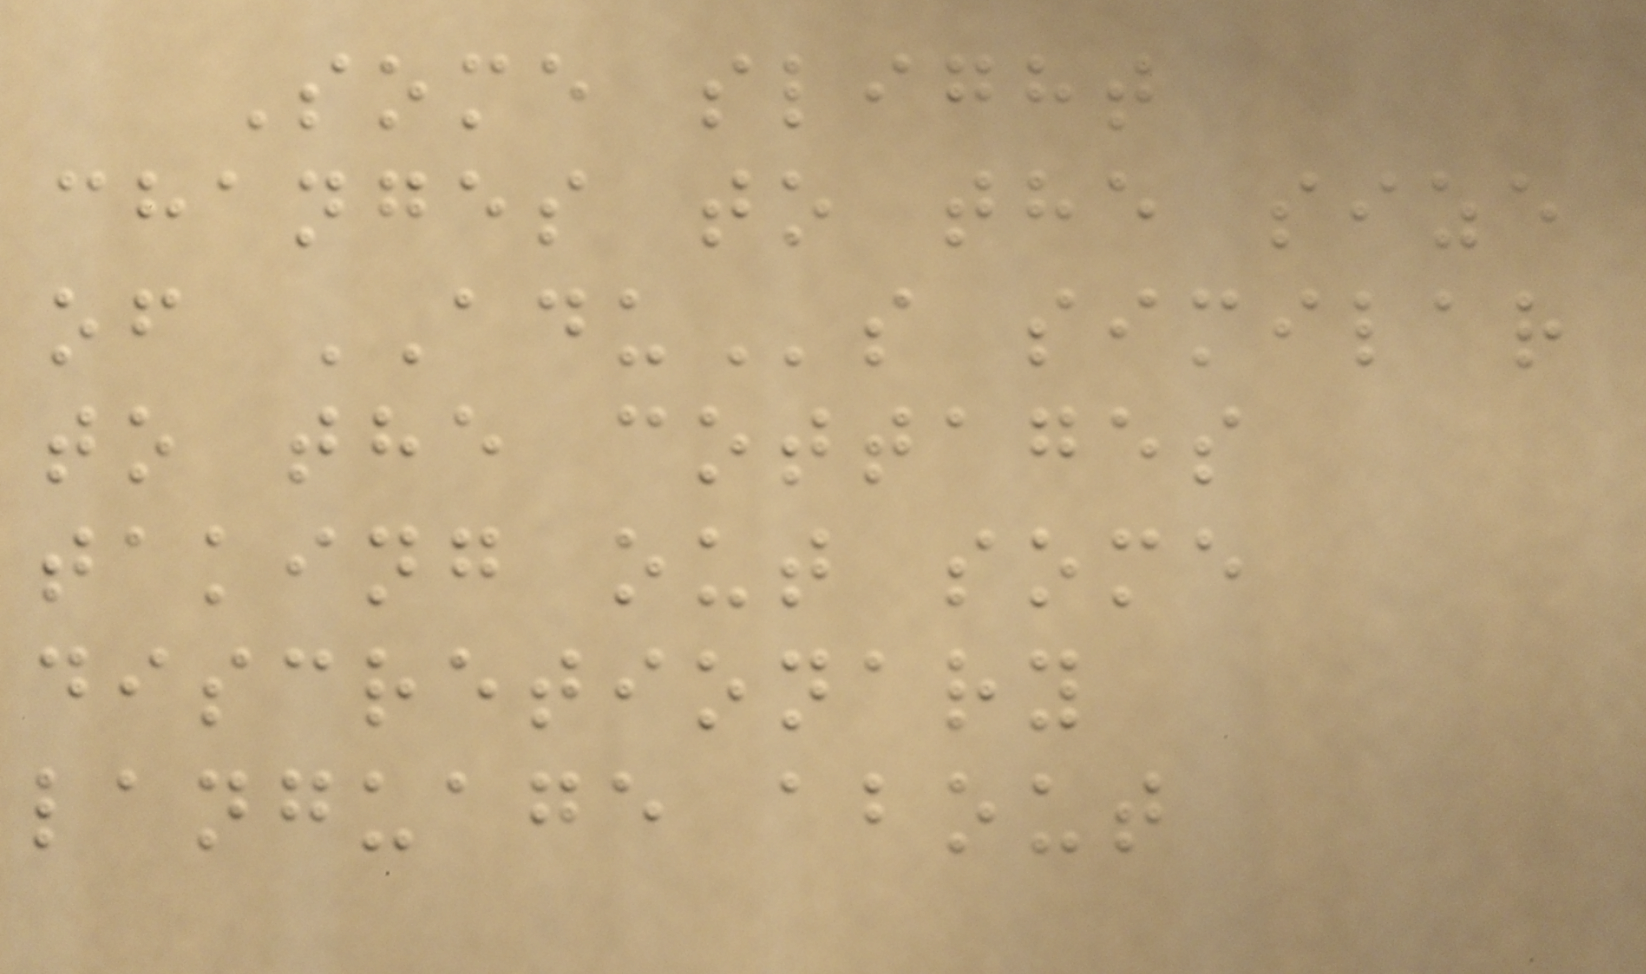Some slight
changes to the size
of ADUs similar
to the cottages
taking out some
discretionary
language about
